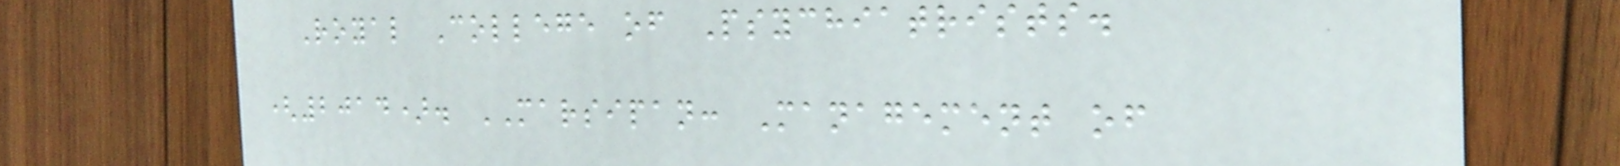Royal College of Psychiatrists.
(2014). MARSIPAN: Management of
